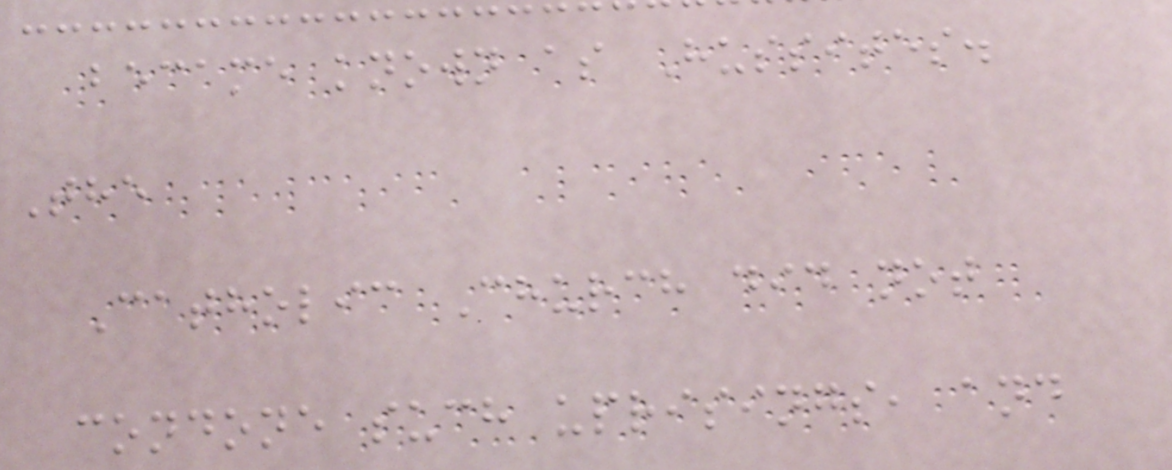became known as Hussites.
The
Catholic Church did not
condone such uprisings, and
